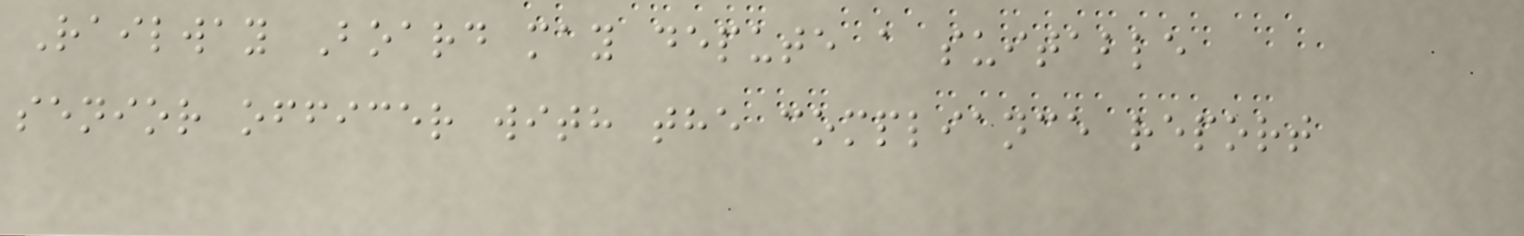Railway Board may depute a suitable
senior officer with the compliance report
